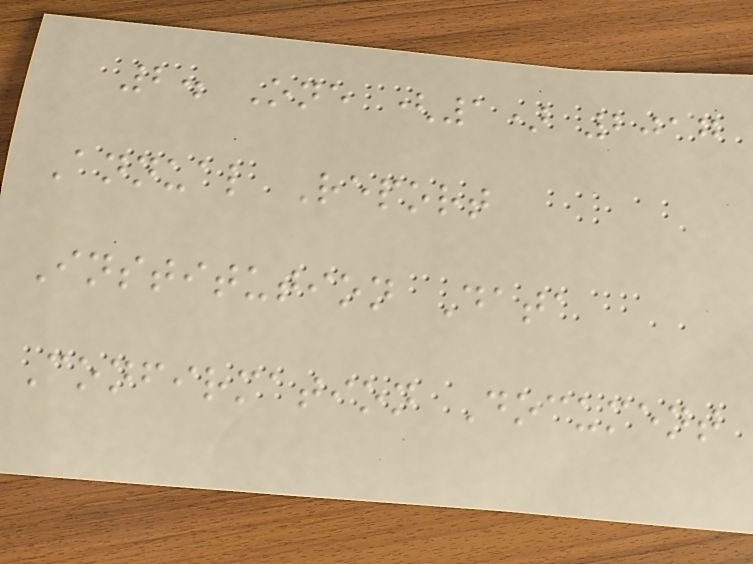2. One (1) 2017
Annual Report
Institution Data
Confirmation Document
